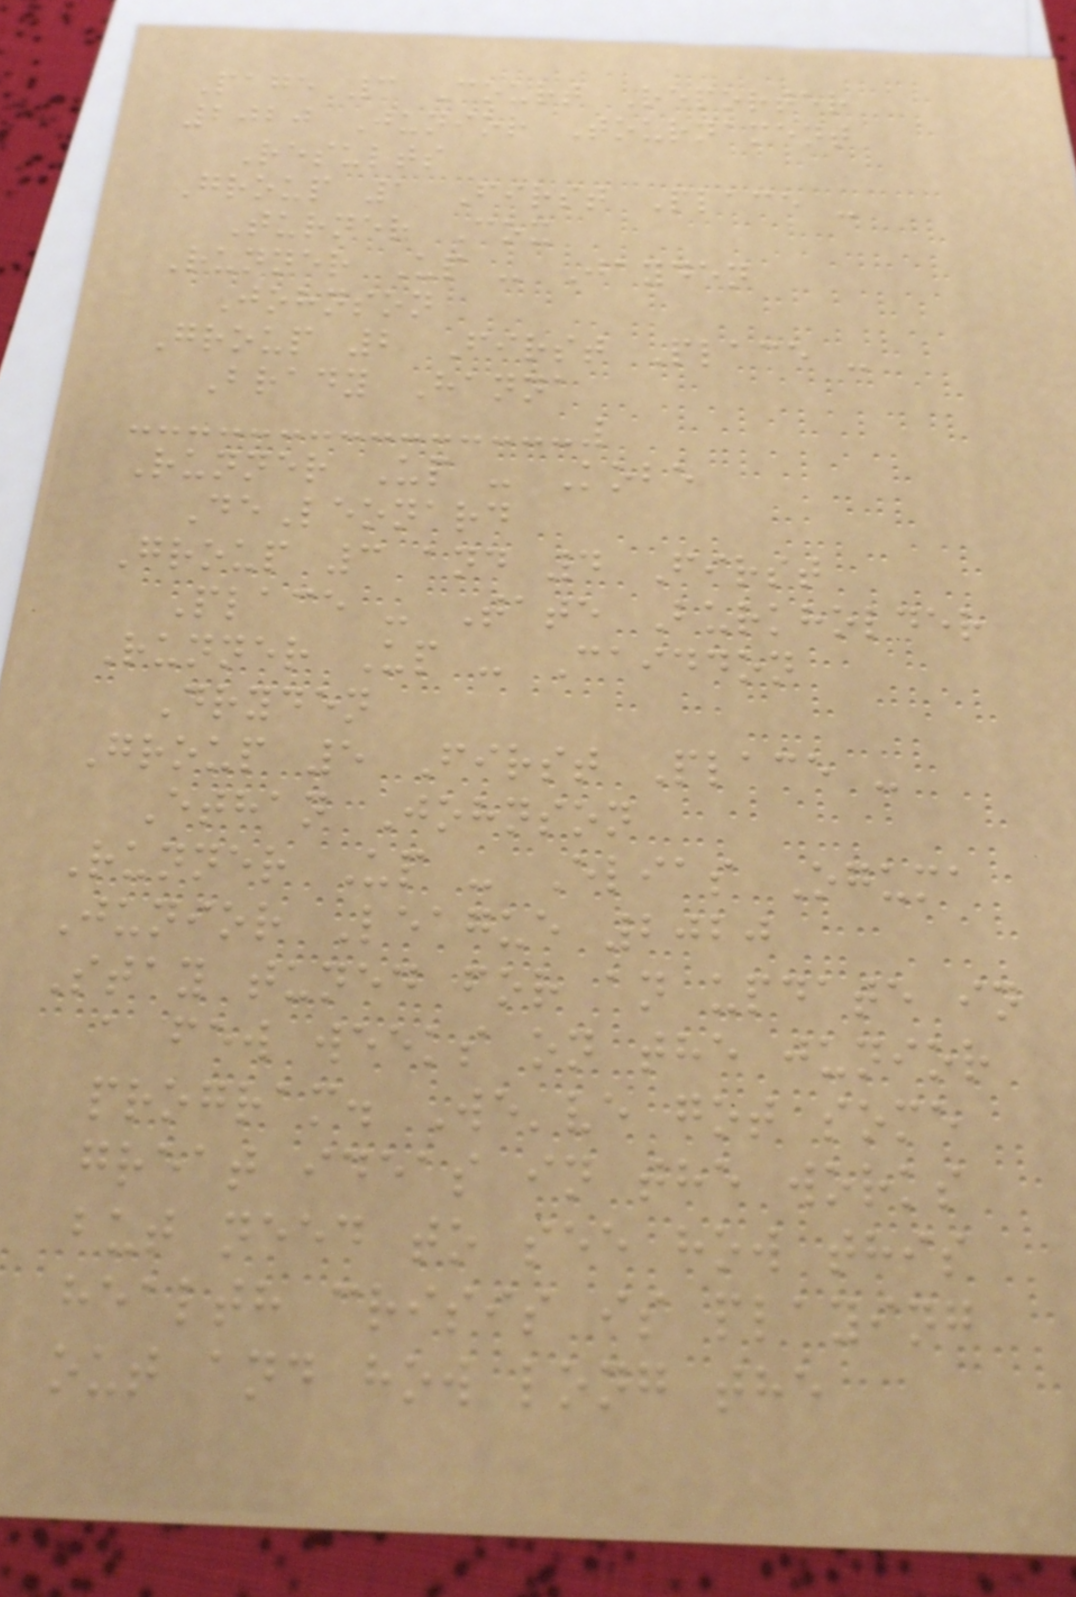Page 3 Court Reporter
2020 Junior Tournament
Results
Group 1 First Place -
Turner Cox
Runner Up - Jayden
Johnson
Group 2 First Place -
Brady Hanna
Runner Up - Kobe
DeLeonard
Group 3 and 4 First
Place - Tate Burkholder
Runner Up - Caiddon
Dryden
Group 5 First Place -
Ethan Johnson
Runner Up - Elias Oguma
Junior League 2020
Stay tuned for an update in
a few weeks on the junior
program. We've got some
great ideas in the works
but need to see how this
health crisis is playing
out and how long the
